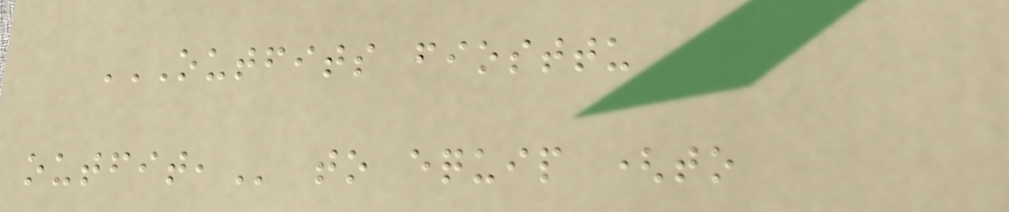OUTFITS FIOSTTU
OUTFIT, to equip (to
